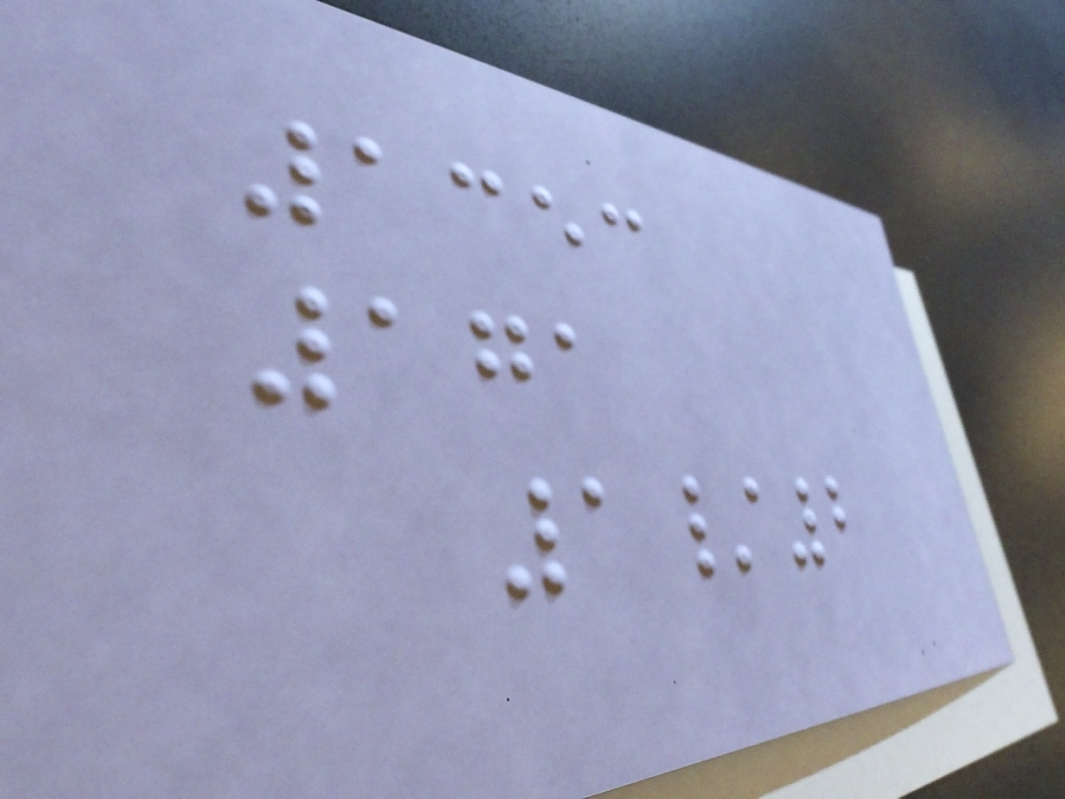1353
171
1/2
